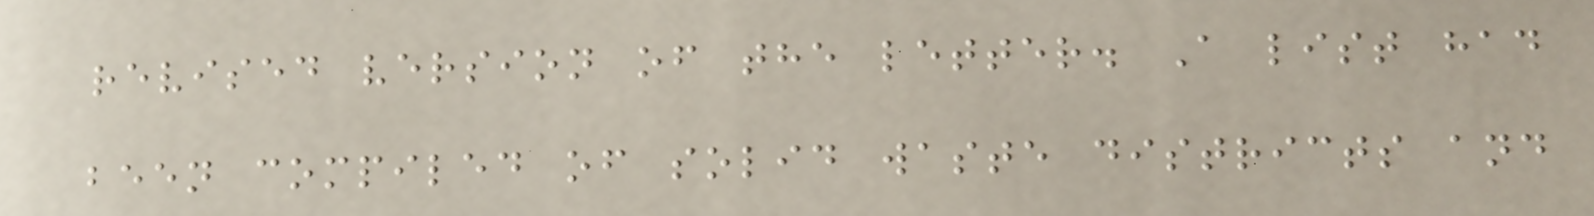revised version of the letter. A list had
been compiled of solid waste districts and
